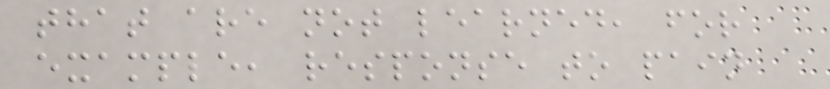that are not learned, for
example, response to pain
